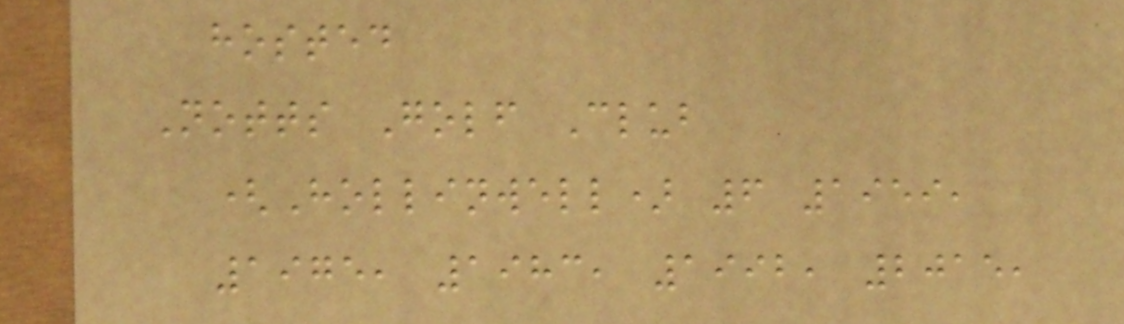hosted
Notts Golf Club
(Hollinwell) 6 1959,
1975, 1983, 1992, 2015,
